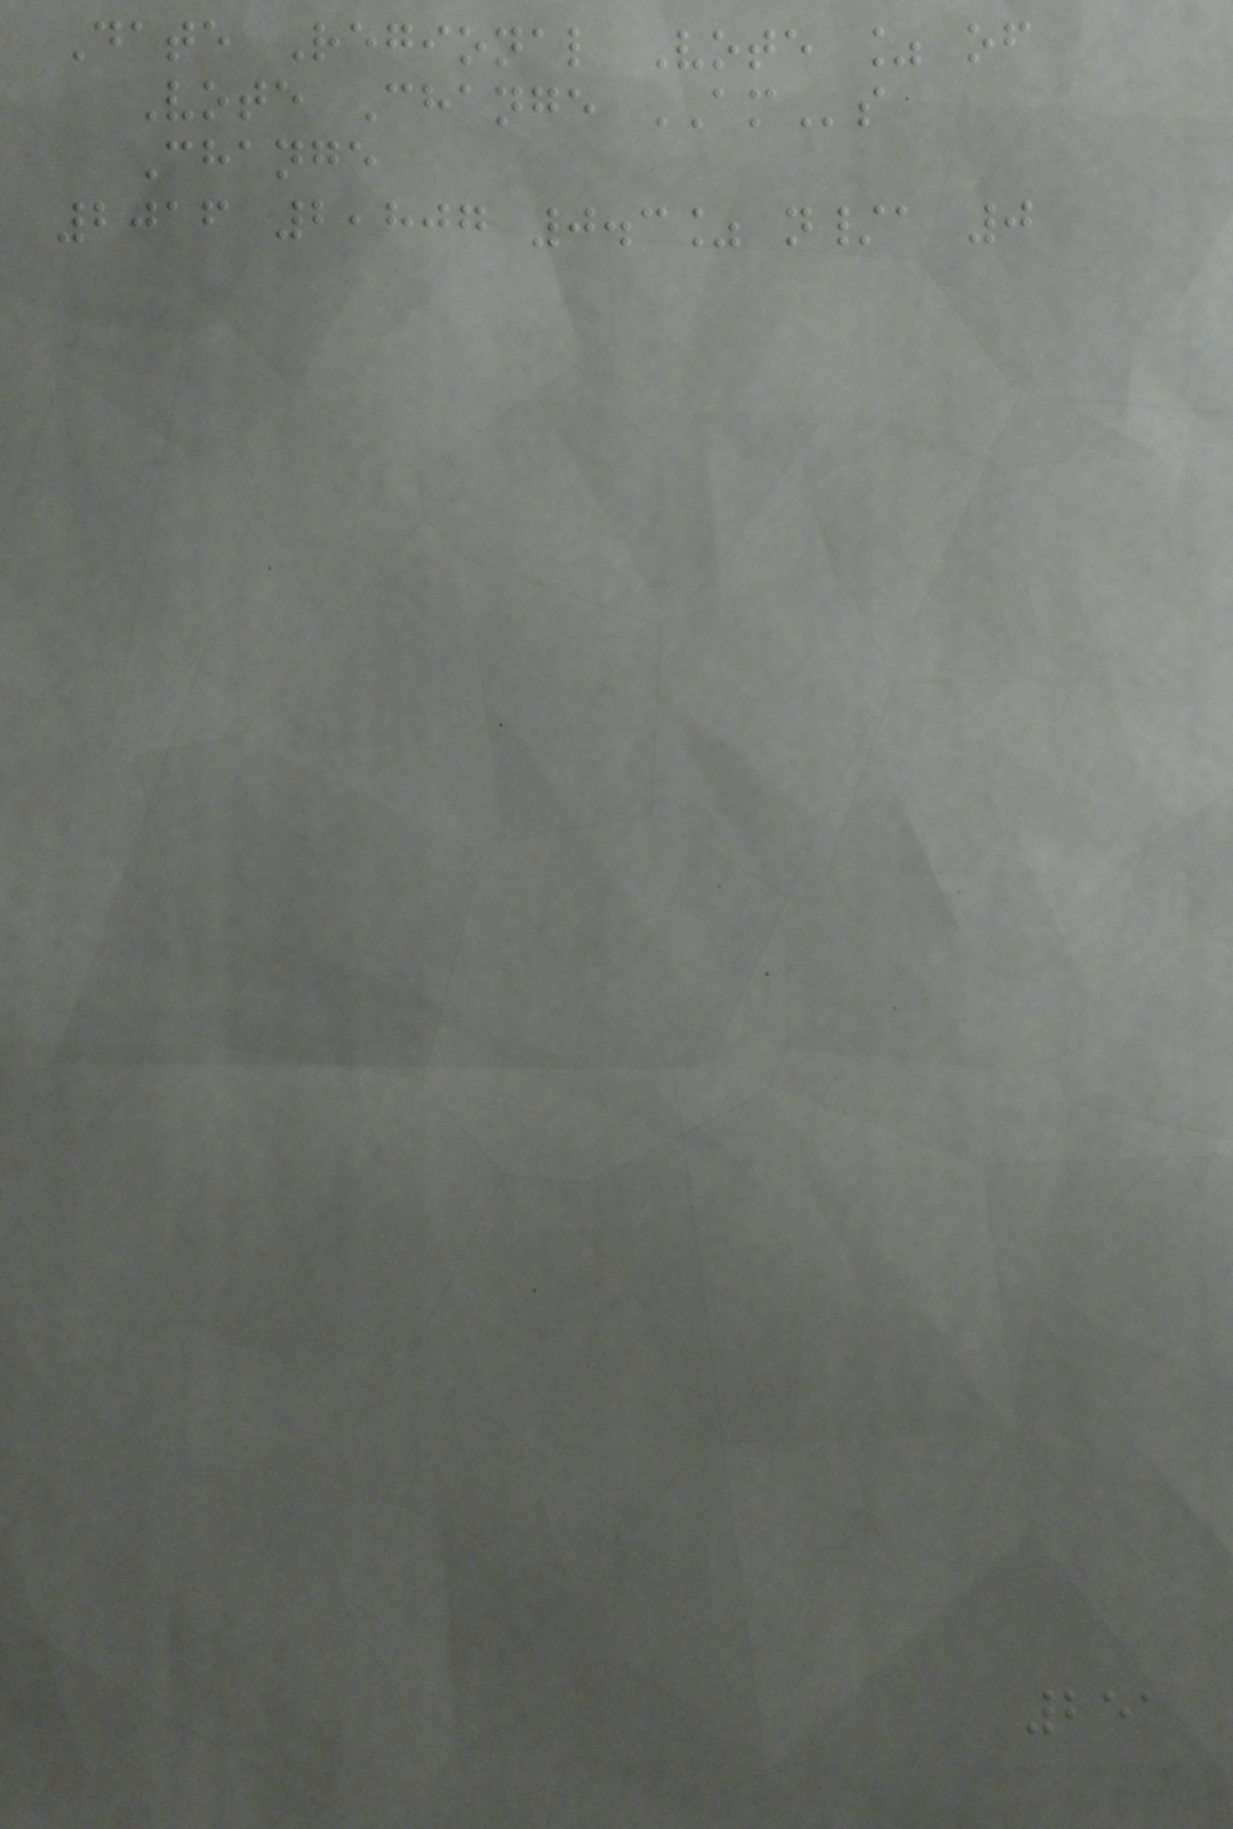Date Regional Vote % of
Vote Change AMs
Change
2016 2,807 0.3% n/a 0
251
